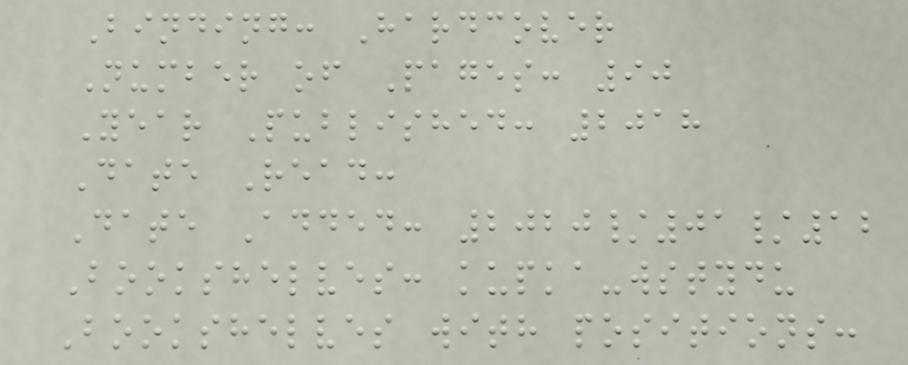Binding: Hardcover
Number of Pages: 90
Year Published: 2018
Date Read:
Date Added: 2020/01/12
Bookshelves: kupka-wstydu
Bookshelves with positions:
